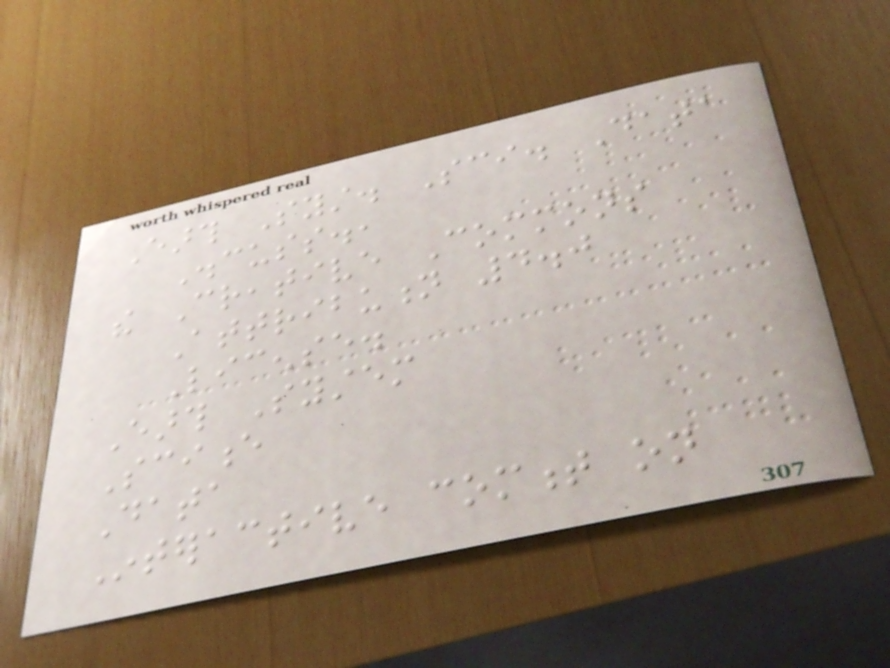Earth Syst. Sci. Data
Discuss.,
the Creative Commons
Attribution 4.0
License.
Earth System
Science
Data
Interactive comment on
